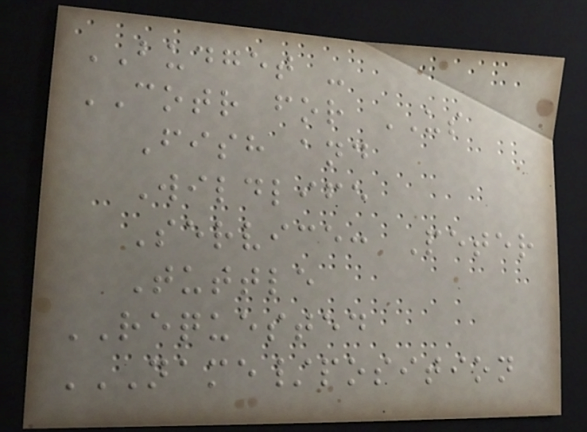BUDGET -
COTR for US
Fish and
Wildlife
Service: Peter
Tuttle
REQUESTED
NAME/POSITION
